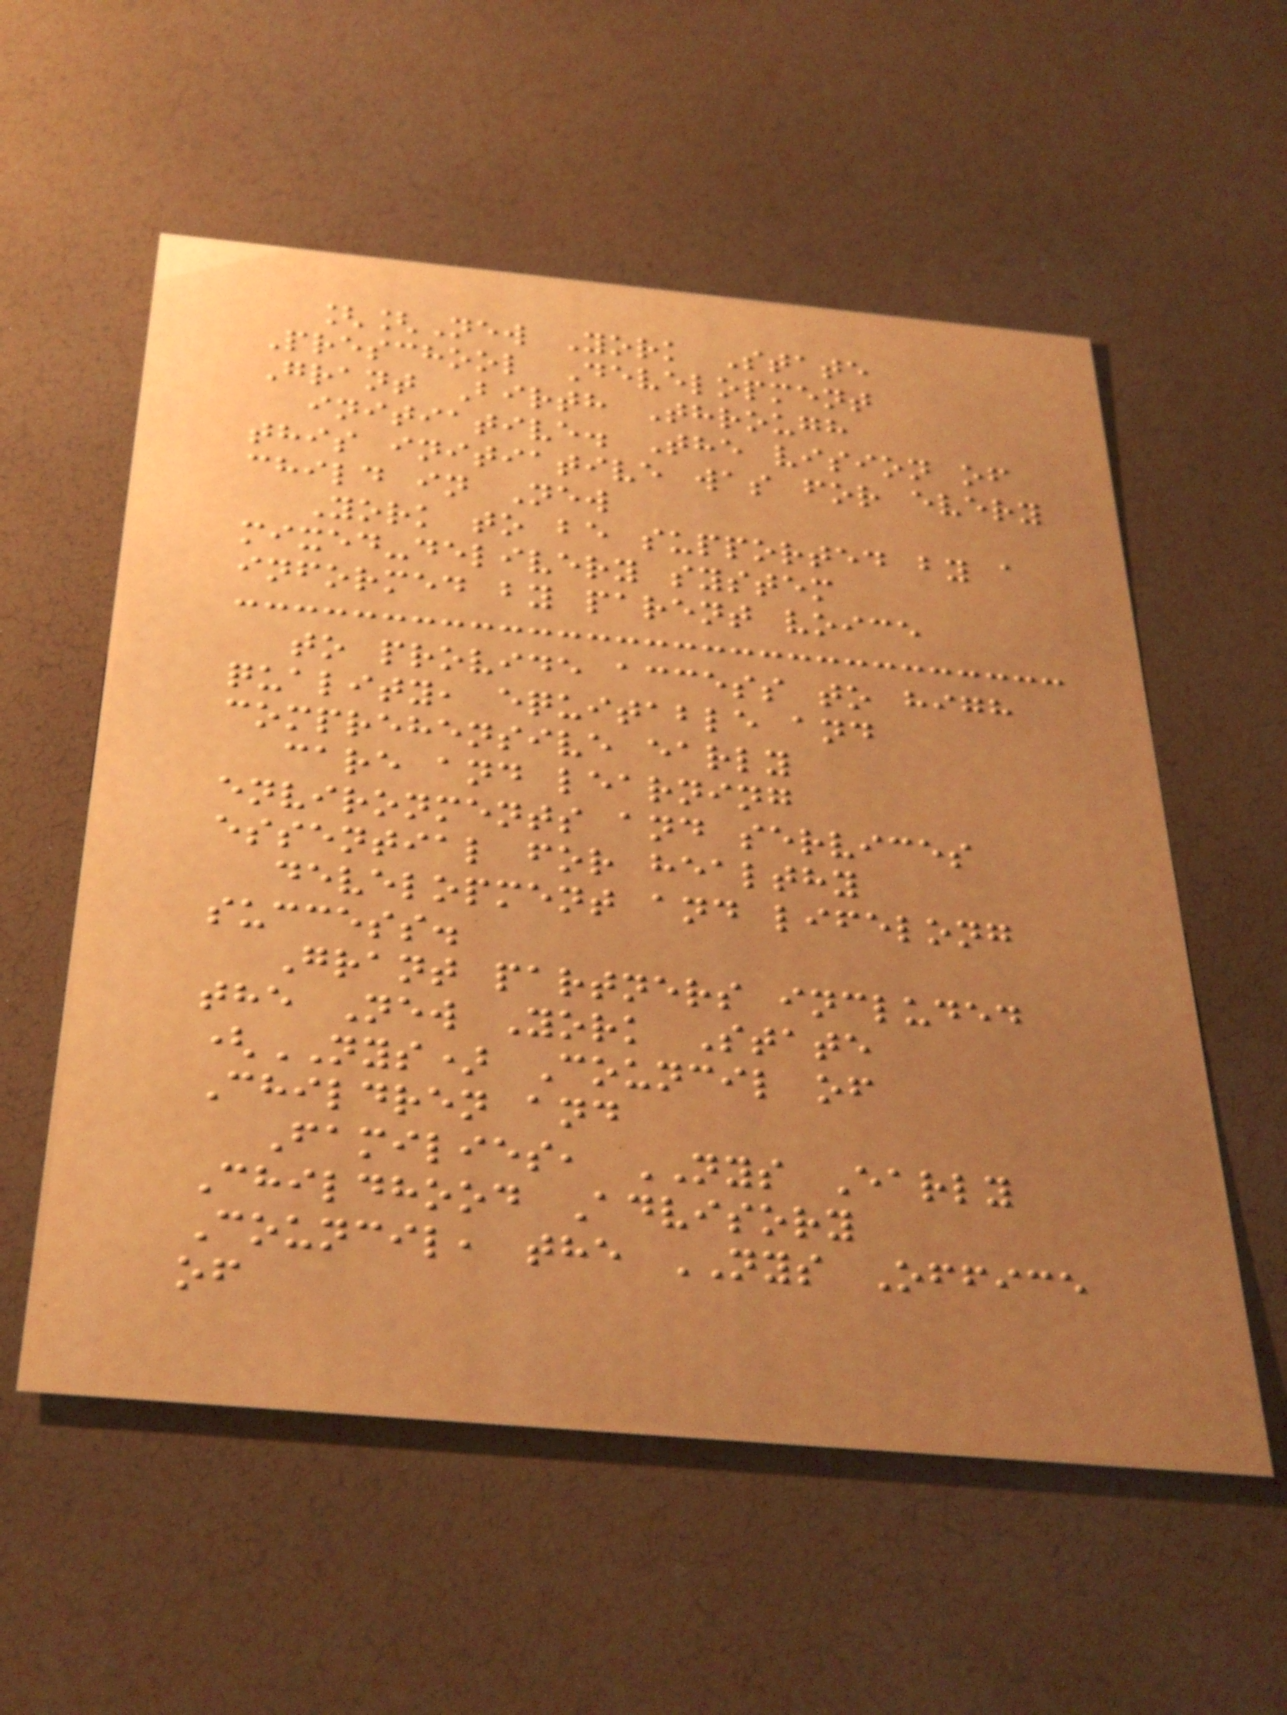[[New York State
Preschool Development
Grant Birth Through
initiative. The vision of
this initiative was for every
child in New
York to be supported by a
mixed-delivery system
informed by parent voice
to provide access to high
quality, equitable and
comprehensive early
care and learning
environments and services
essential for healthy
development and lifelong
success.
Grant partners included
the New York State
(NYS) Council of
Children and
Families, NYS Early
Childhood Advisory
Council, the NYS Office
of
